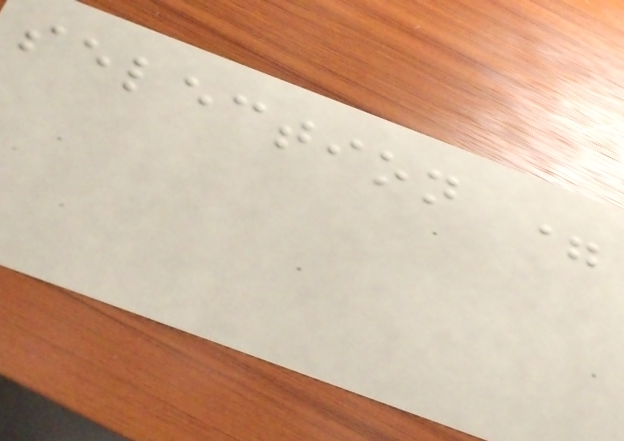selection =
